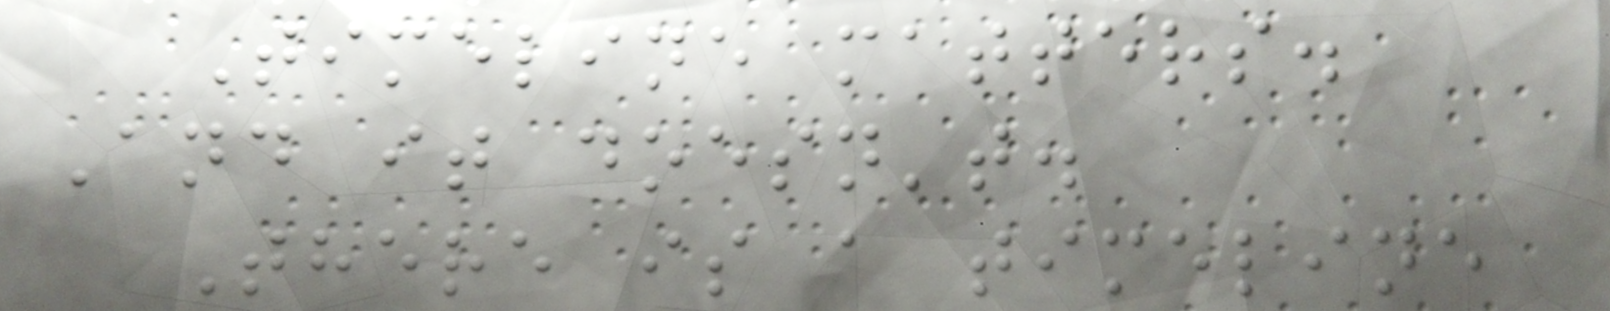Timeline matters.
And it doesn't.
There is a timeline
